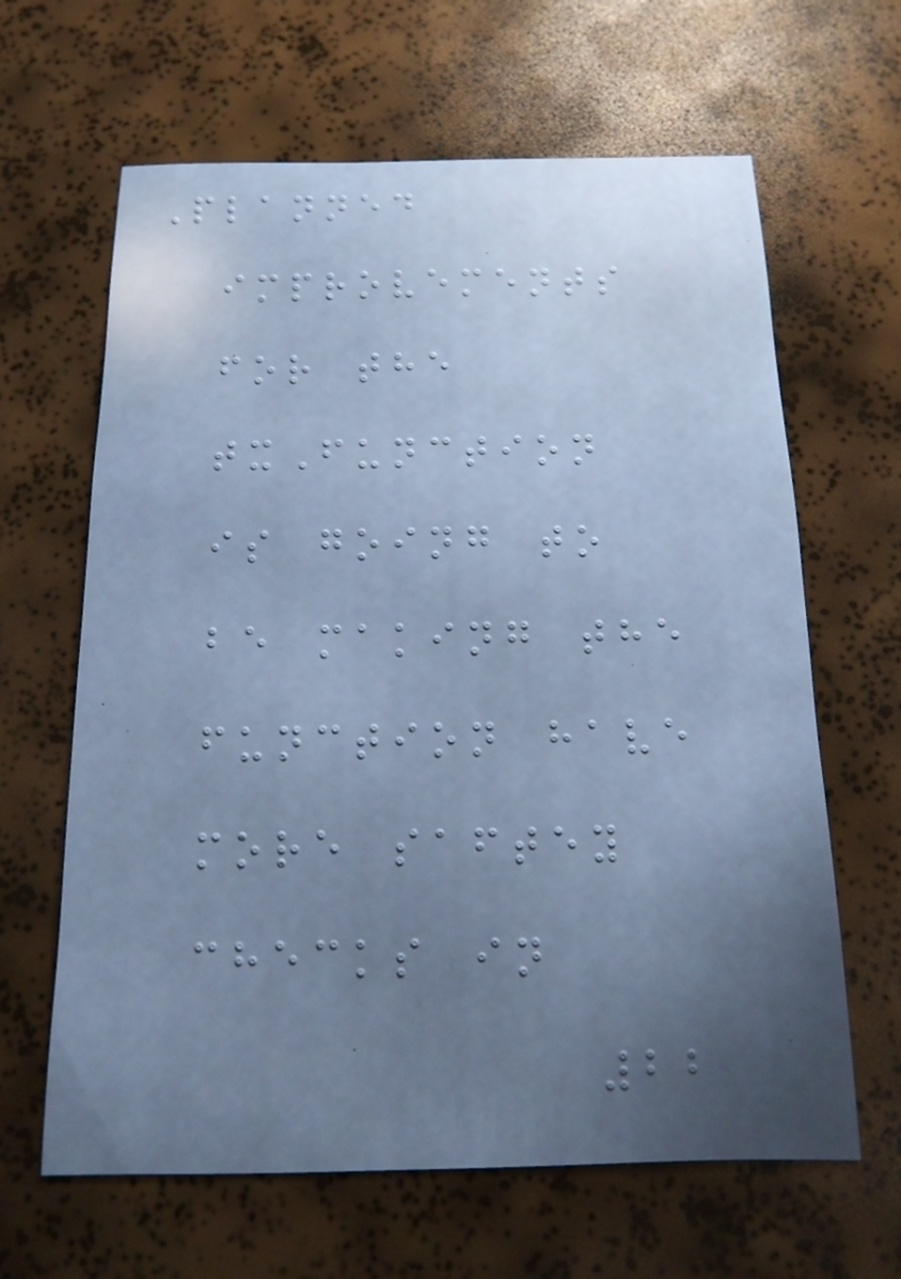Planned
improvements
for the
txFunction
is going to
be making the
function have
more saftey
checks in
22
